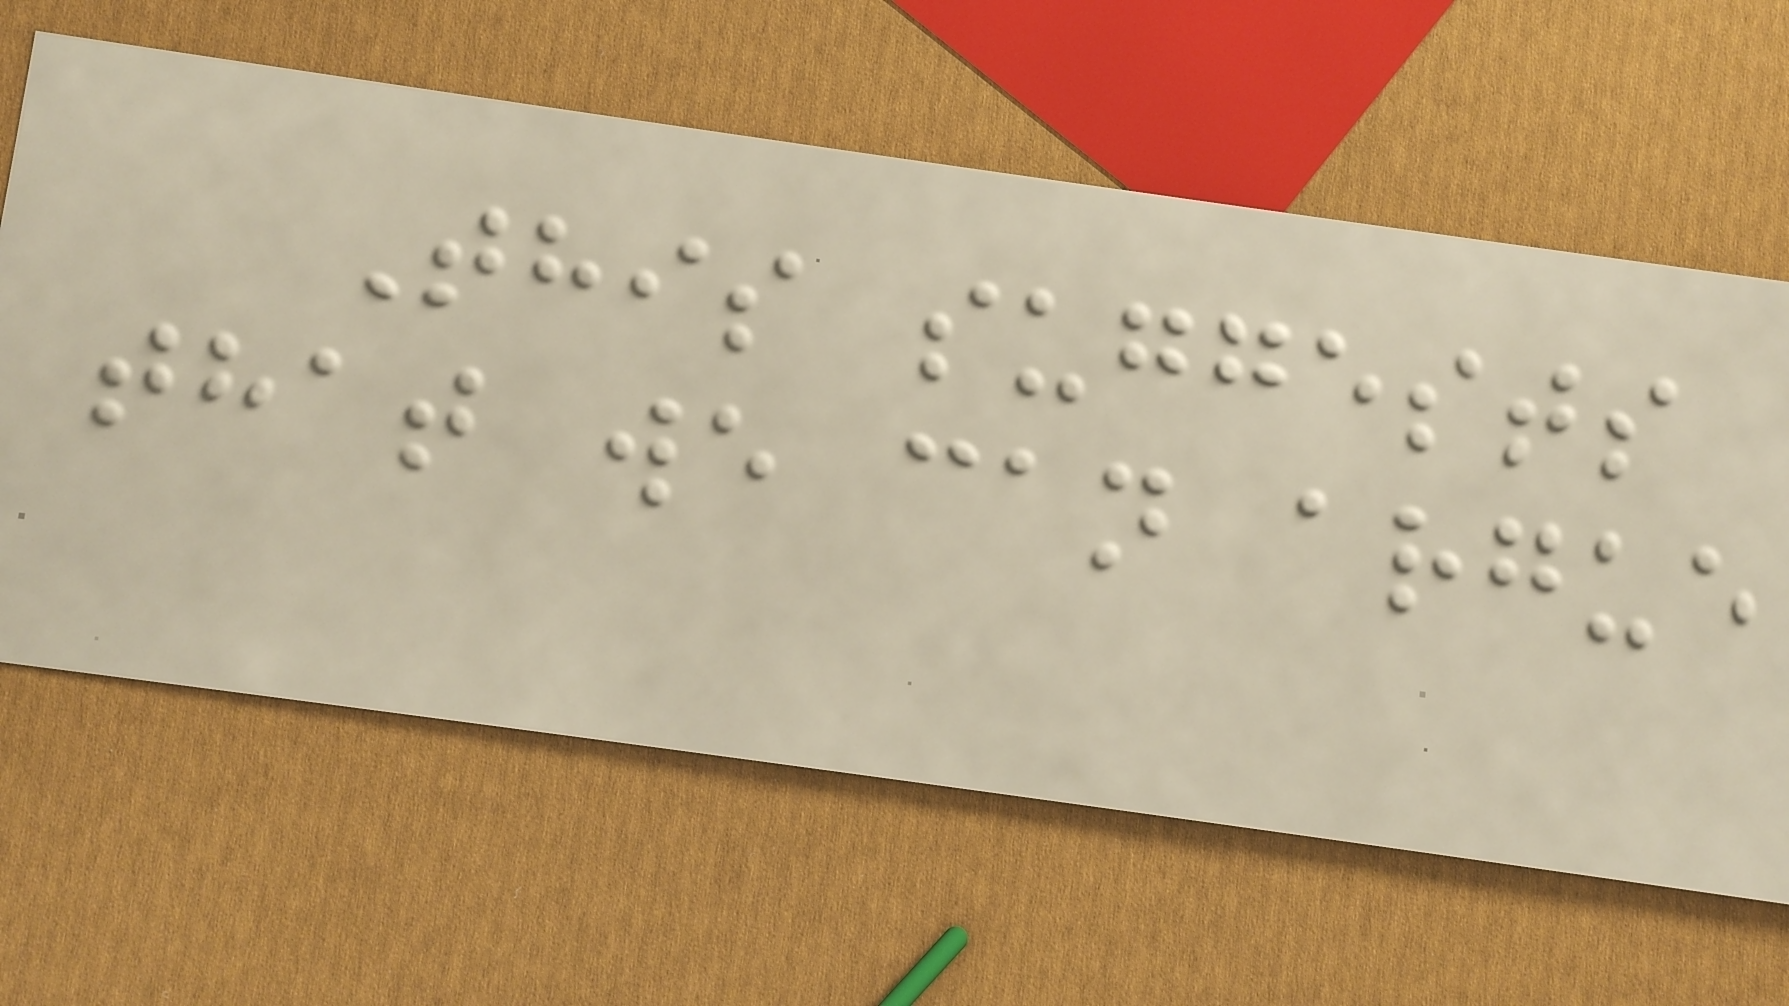This suggests
that we can argue
